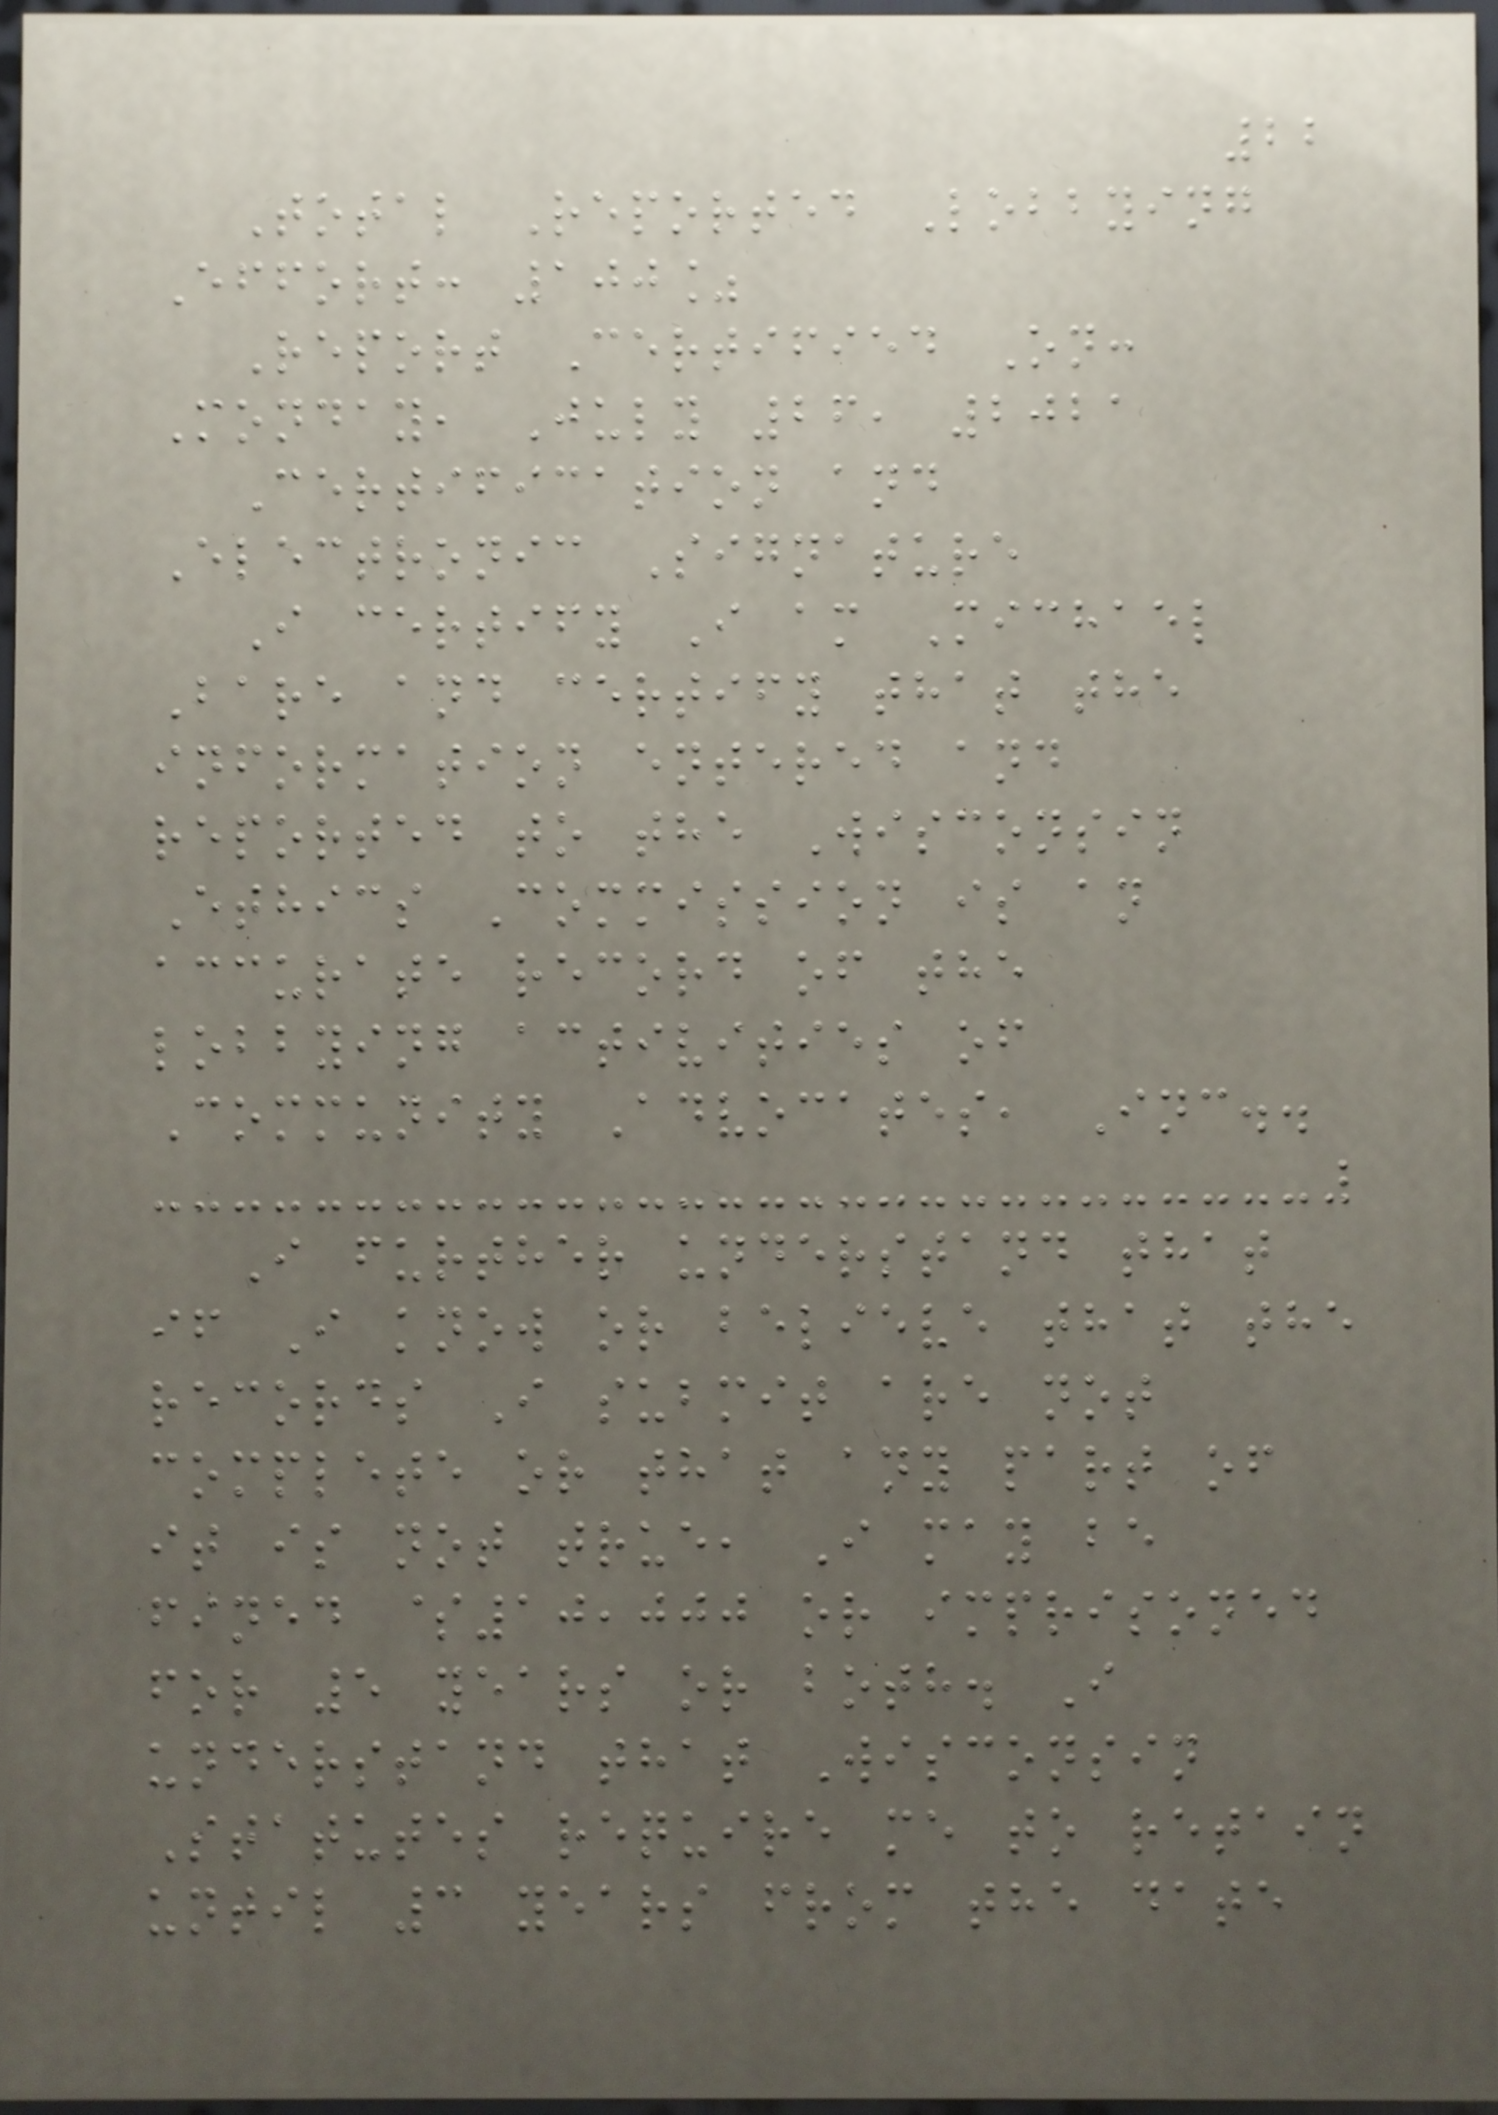22
Total Reported Lobbying
Effort: 100%
Report Certified On:
Monday, July 26, 2021
Certification and
Electronic Signature
I certify I am Michael
Bare and certify that the
information entered and
reported to the Wisconsin
Ethics Commission is an
accurate record of the
lobbying activities of
Community Advocates, Inc..
I further understand that
if I know or believe that the
records I submit are not
complete or that any part of
it is not true, I may be
fined $10,000 or imprisoned
for 5 years or both. I
understand that Wisconsin
Statutes require me to retain
until 3 years from the date
